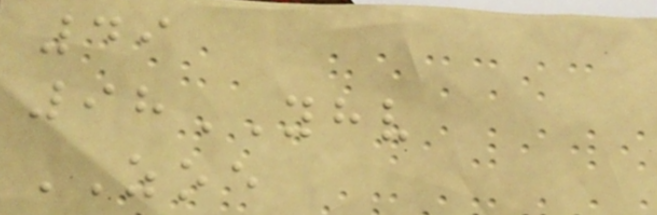49
98YHV
ZOE
